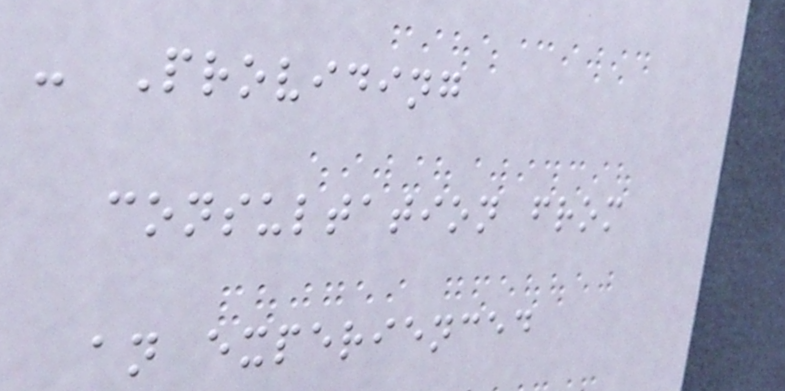- Providing
consultation from
an experienced
